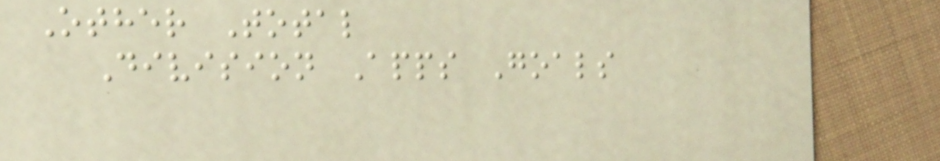Other Total
Division Apps Goals
